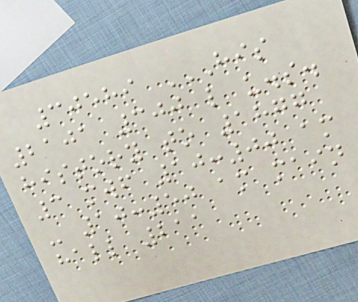30589 HIS
2101 300 L U.S.
HISTORY TO 1877
3 MWF 10:00 AM
- 10:50 AM MAIN
HALL 211
